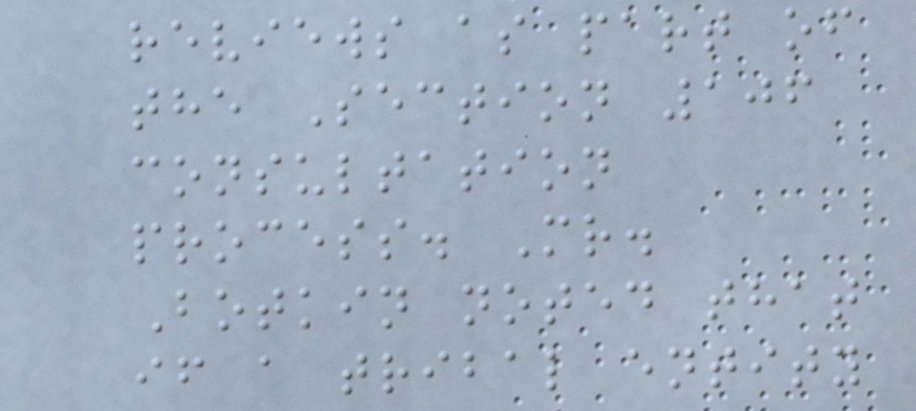reviews as part of
the Section 106
consultation
process. Mr.
Botkin noted that
if a tribal entity
